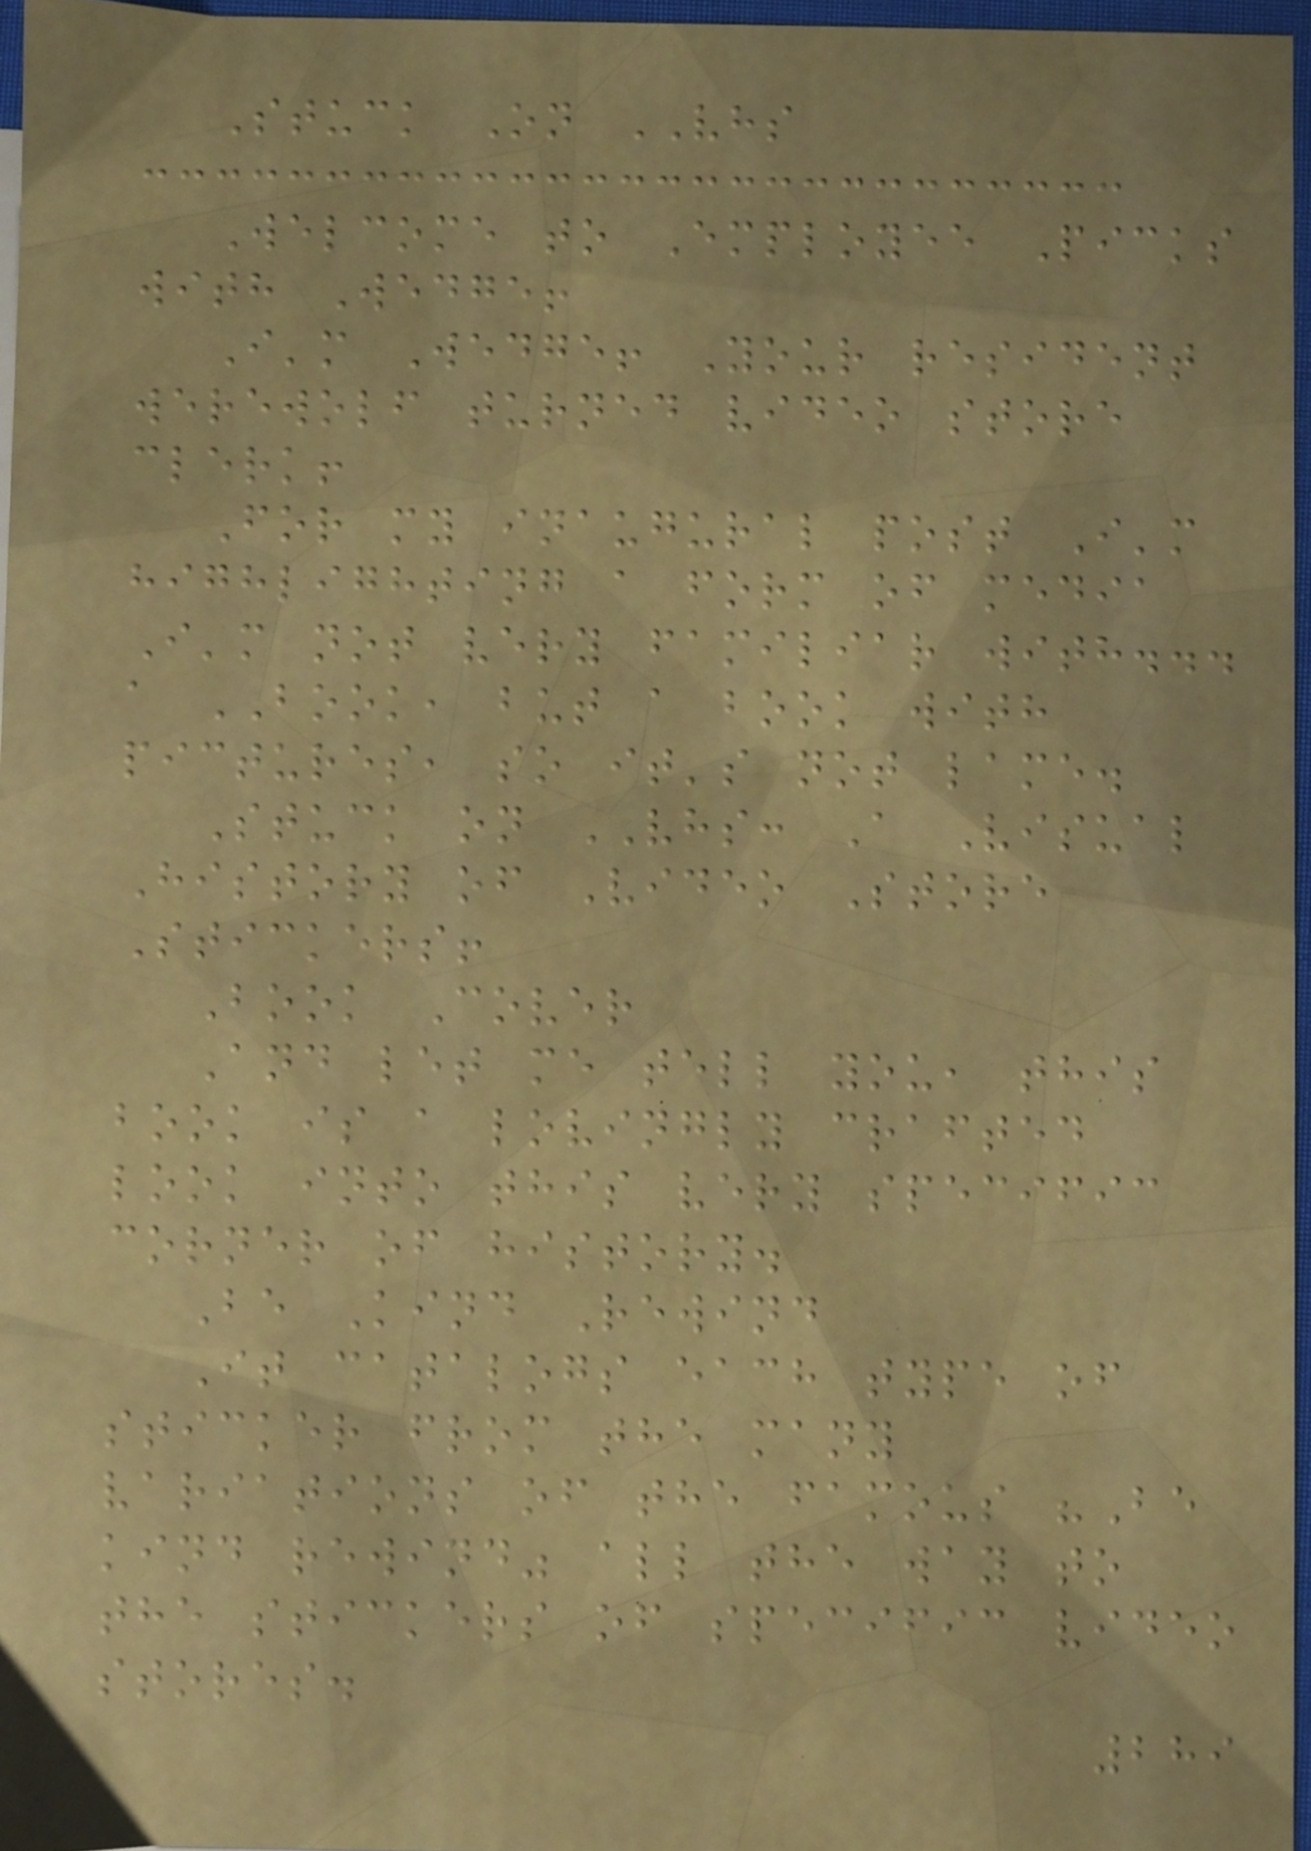Stuck On VHS
Welcome to Employee Picks
with Wedge!
I'm Wedge! Your resident
werewolf turned video store
clerk!
For my inaugural post I'm
highlighting a form of media
I'm not very familiar with...
a BOOK, but a book with
pictures, so it's not lame.
Stuck on VHS: A Visual
History of Video Store
Stickers!
Book Cover
And let me tell you, this
book is a lovingly crafted
look into this very specific
corner of history.
Be Kind Rewind
It catalogs each type of
sticker from the many
variations of the famous "Be
kind rewind" all the way to
the stickers of specific video
stores.
289
